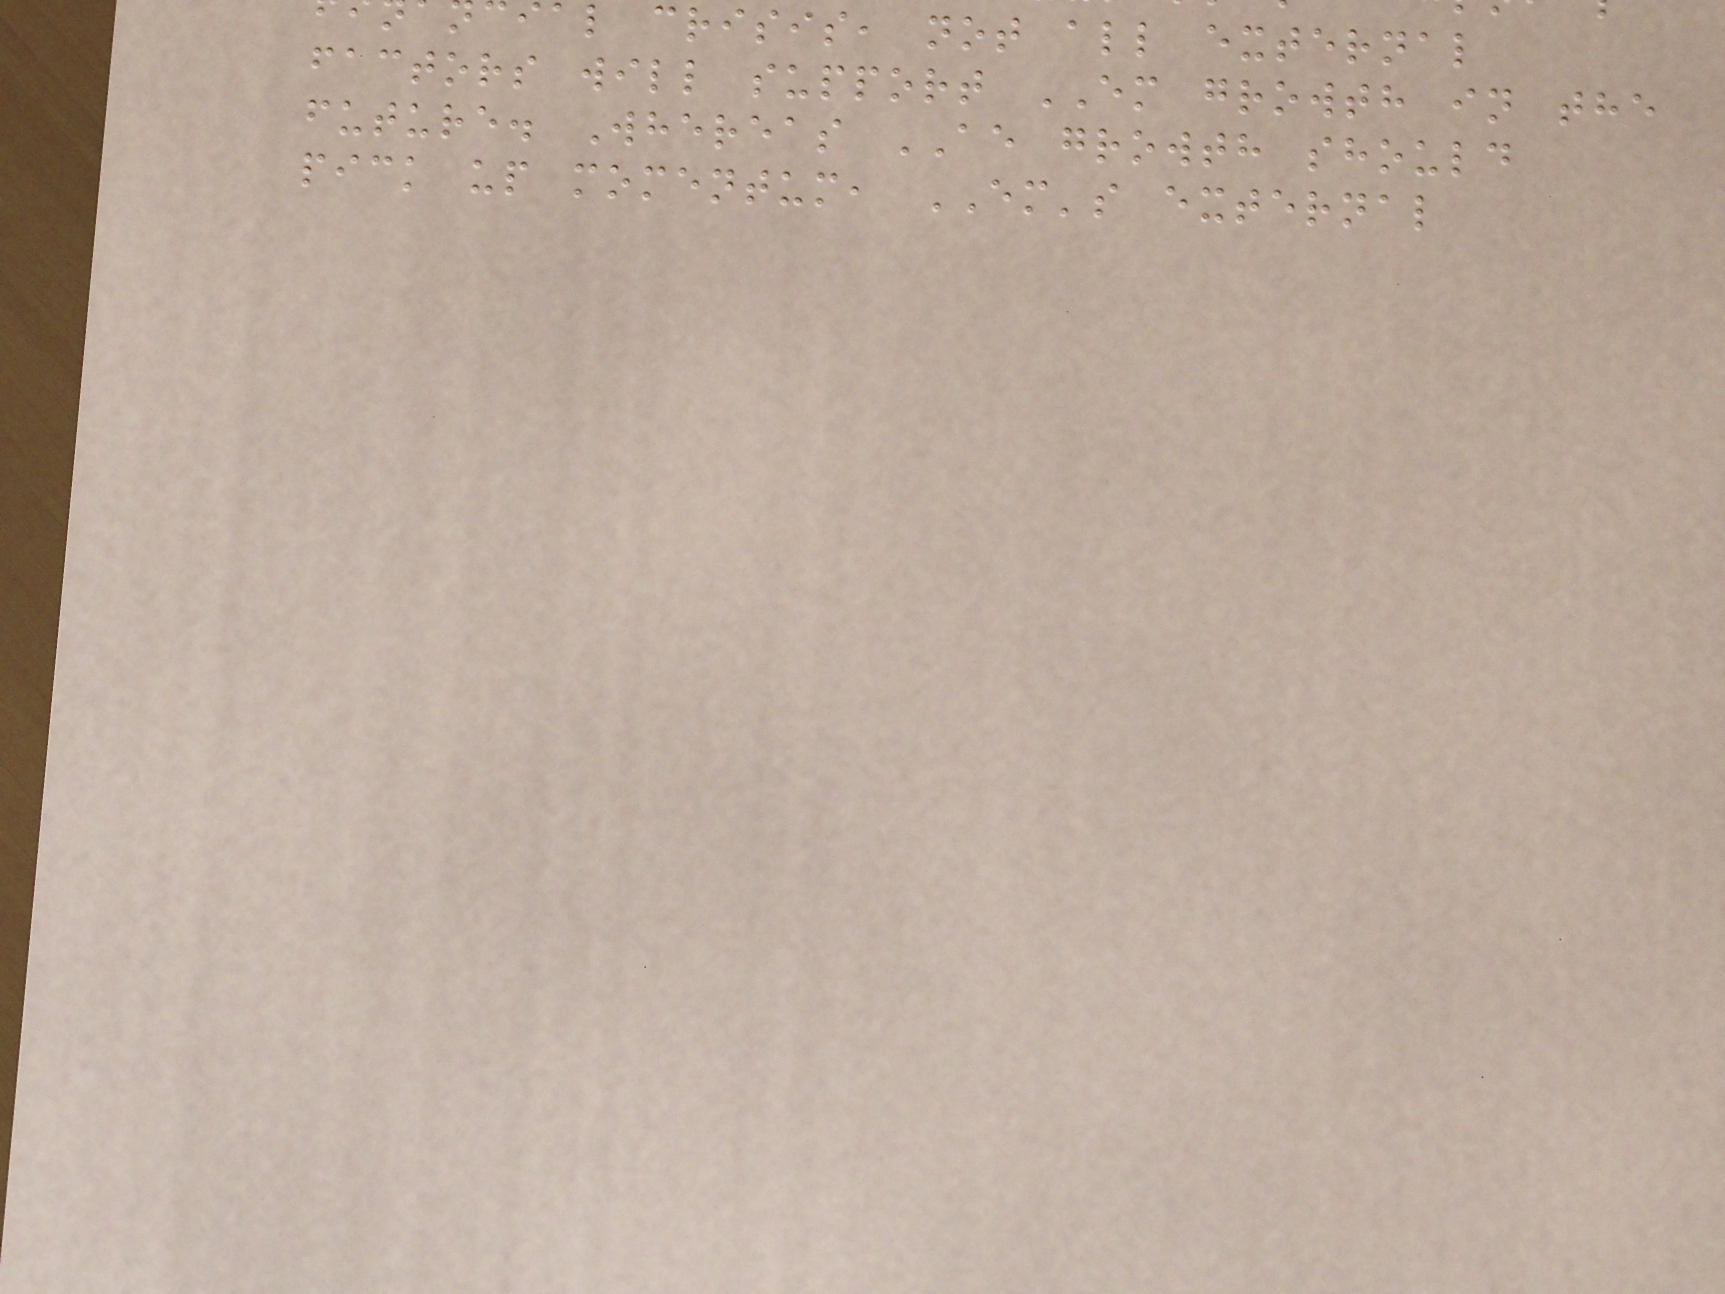ial crisis, not all external
factors will support EM growth in the
future. Whereas AE growth should
pick up momentum, EM's external
